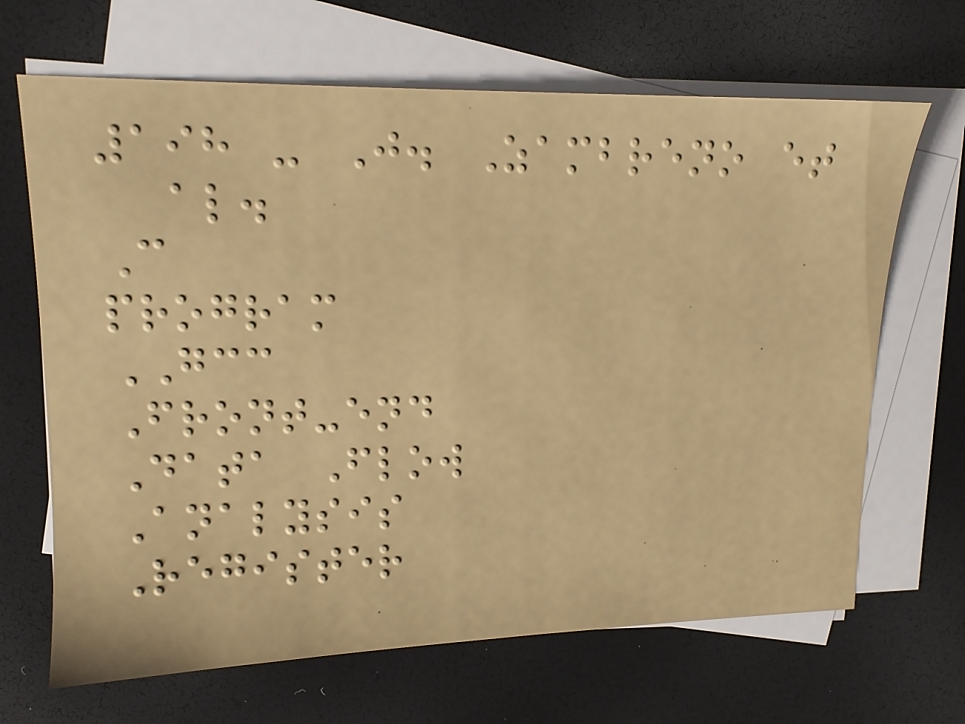198 - J. Zambreno et
al.
C
program
GCC
Front-end
Data Flow
Analysis
Register
